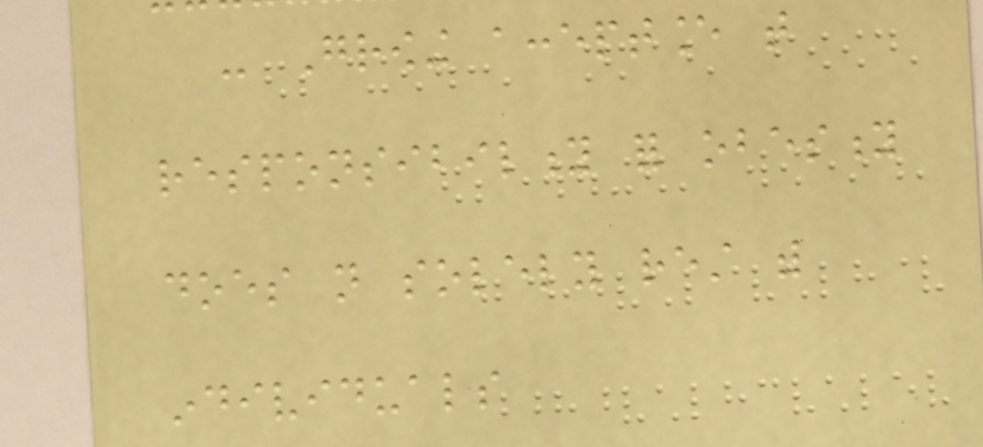- Growing acceptance that
responsibility for obesity
does not solely rest with
individuals
